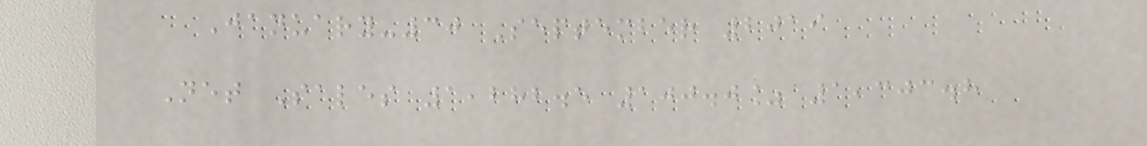January-30 September 2019
Net Sales 1,282.5 100.0% 1,303.8
